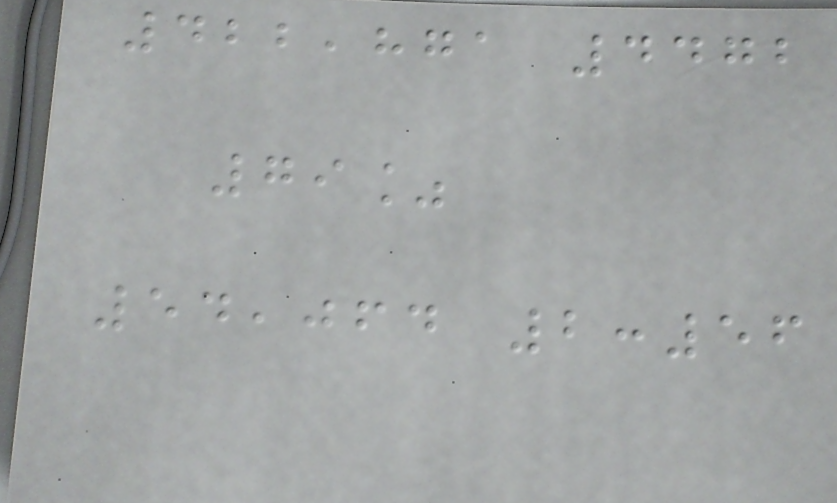422,871 4472
79%
54,064 2:56
